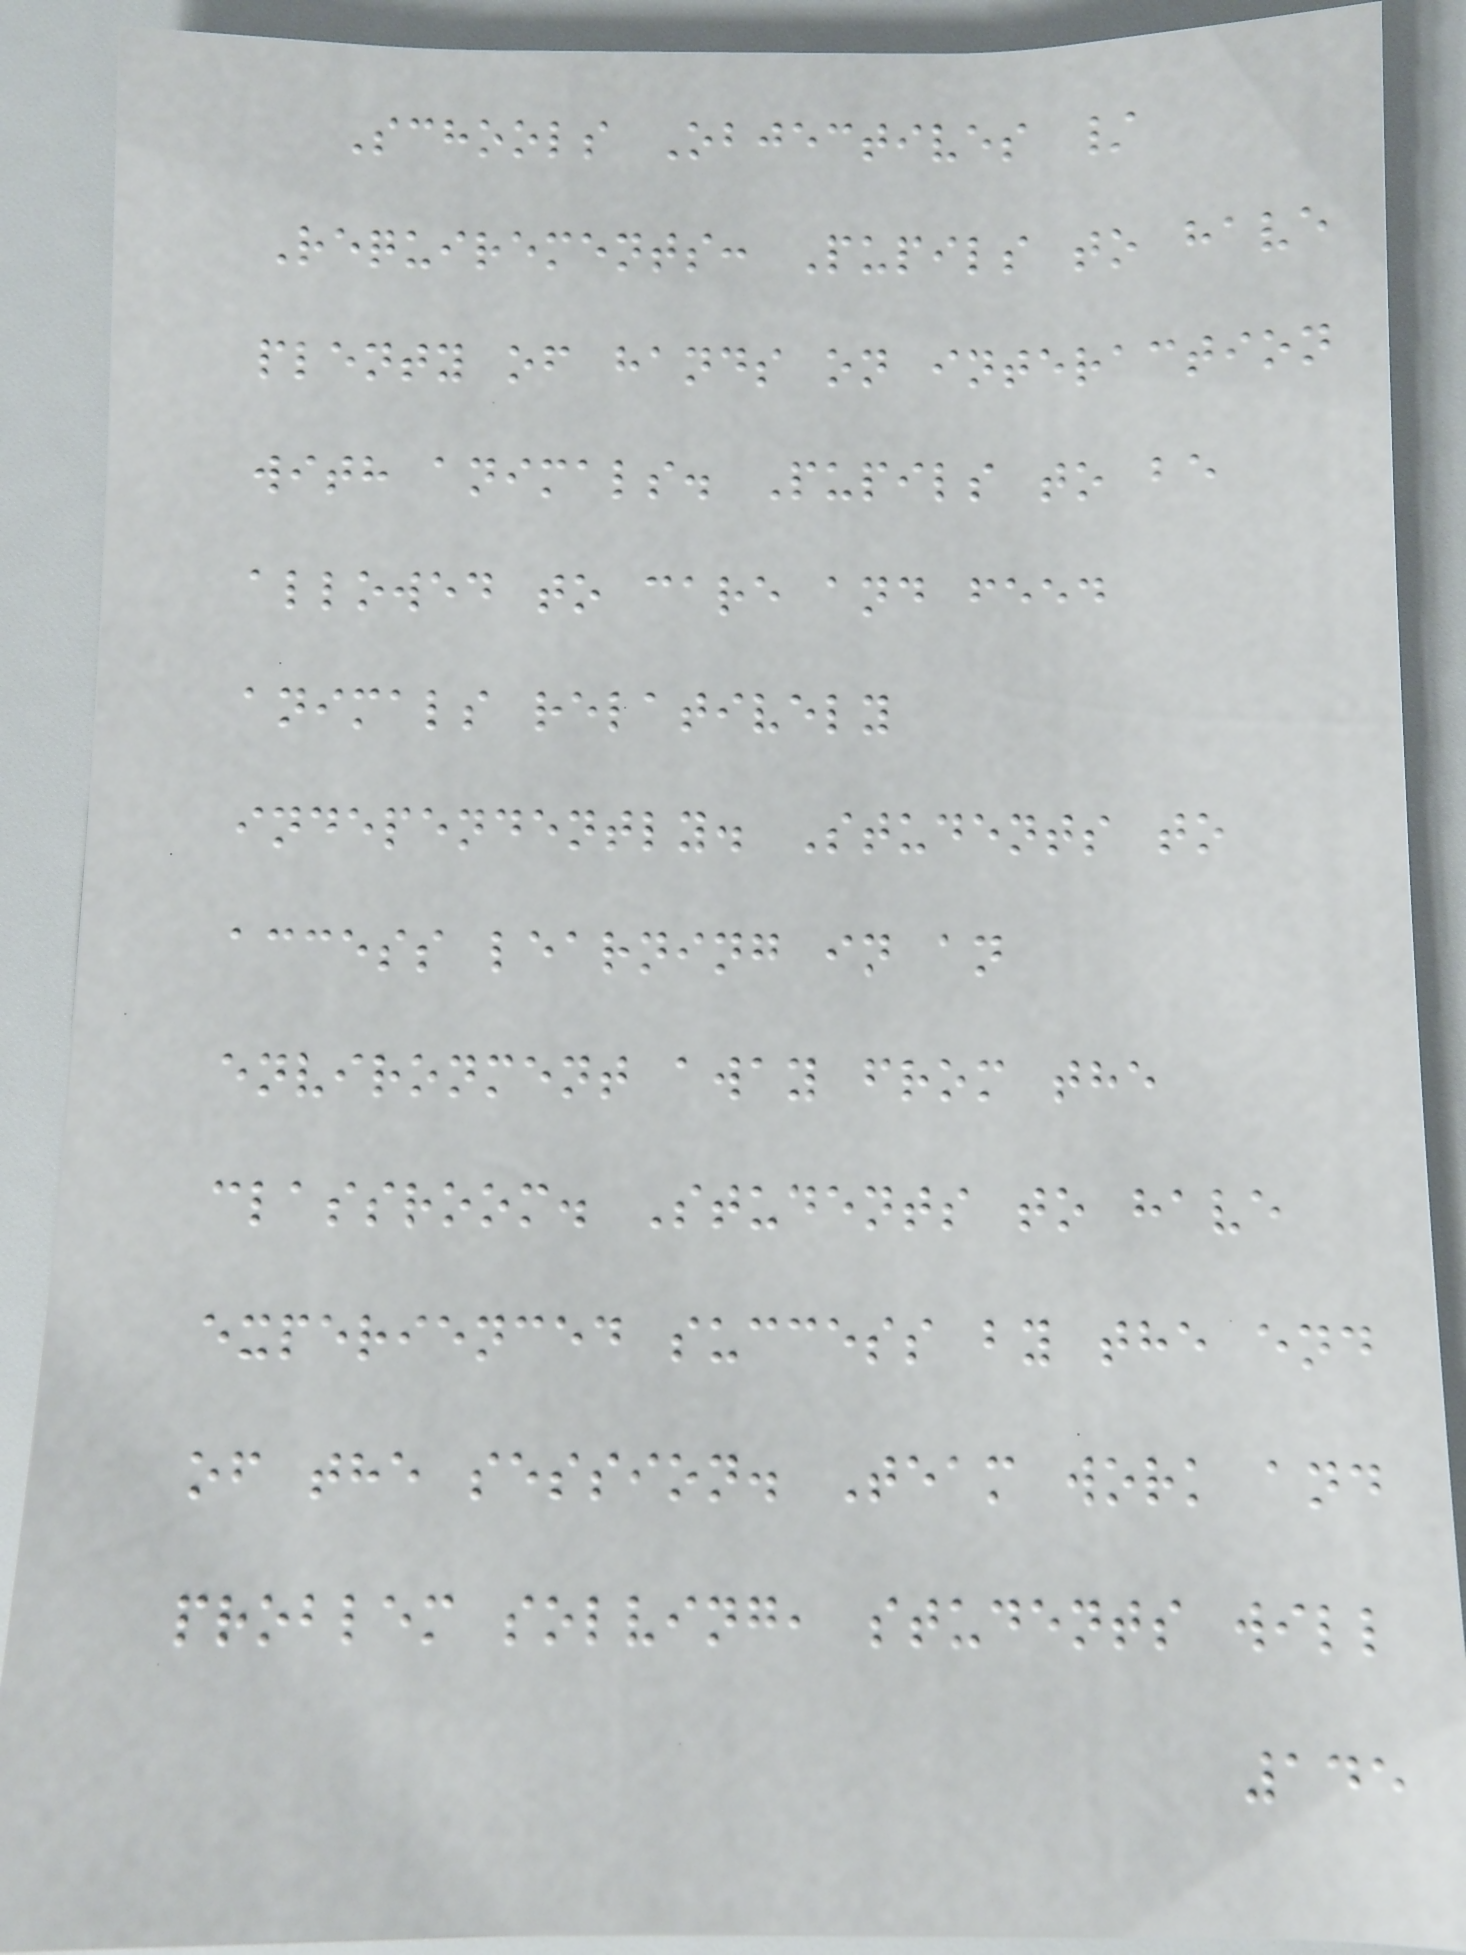Schools Objectives /
Requirements: Pupils to have
plenty of hands on interaction
with animals. Pupils to be
allowed to care and feed
animals relatively
independently. Students to
access learning in an
environment away from the
classroom. Students to have
experienced success by the end
of the session. Team work and
problem solving, students will
145
